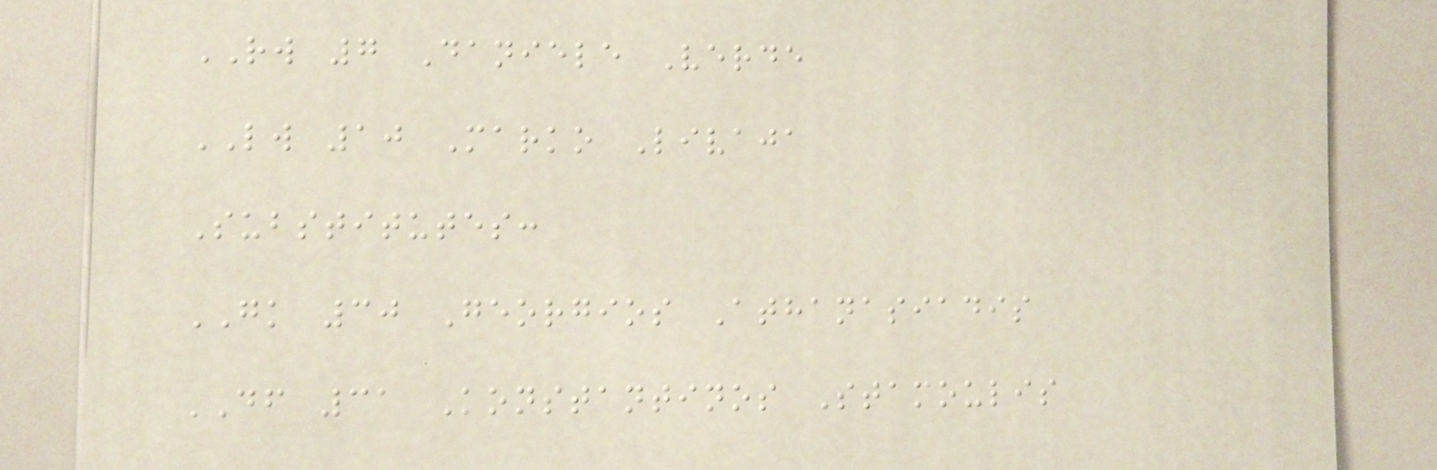RW 7 Daniele Verde
LW 10 Marko Livaja
Substitutes:
GK 30 Georgios Athanasiadis
DF 31 Konstantinos Stamoulis
